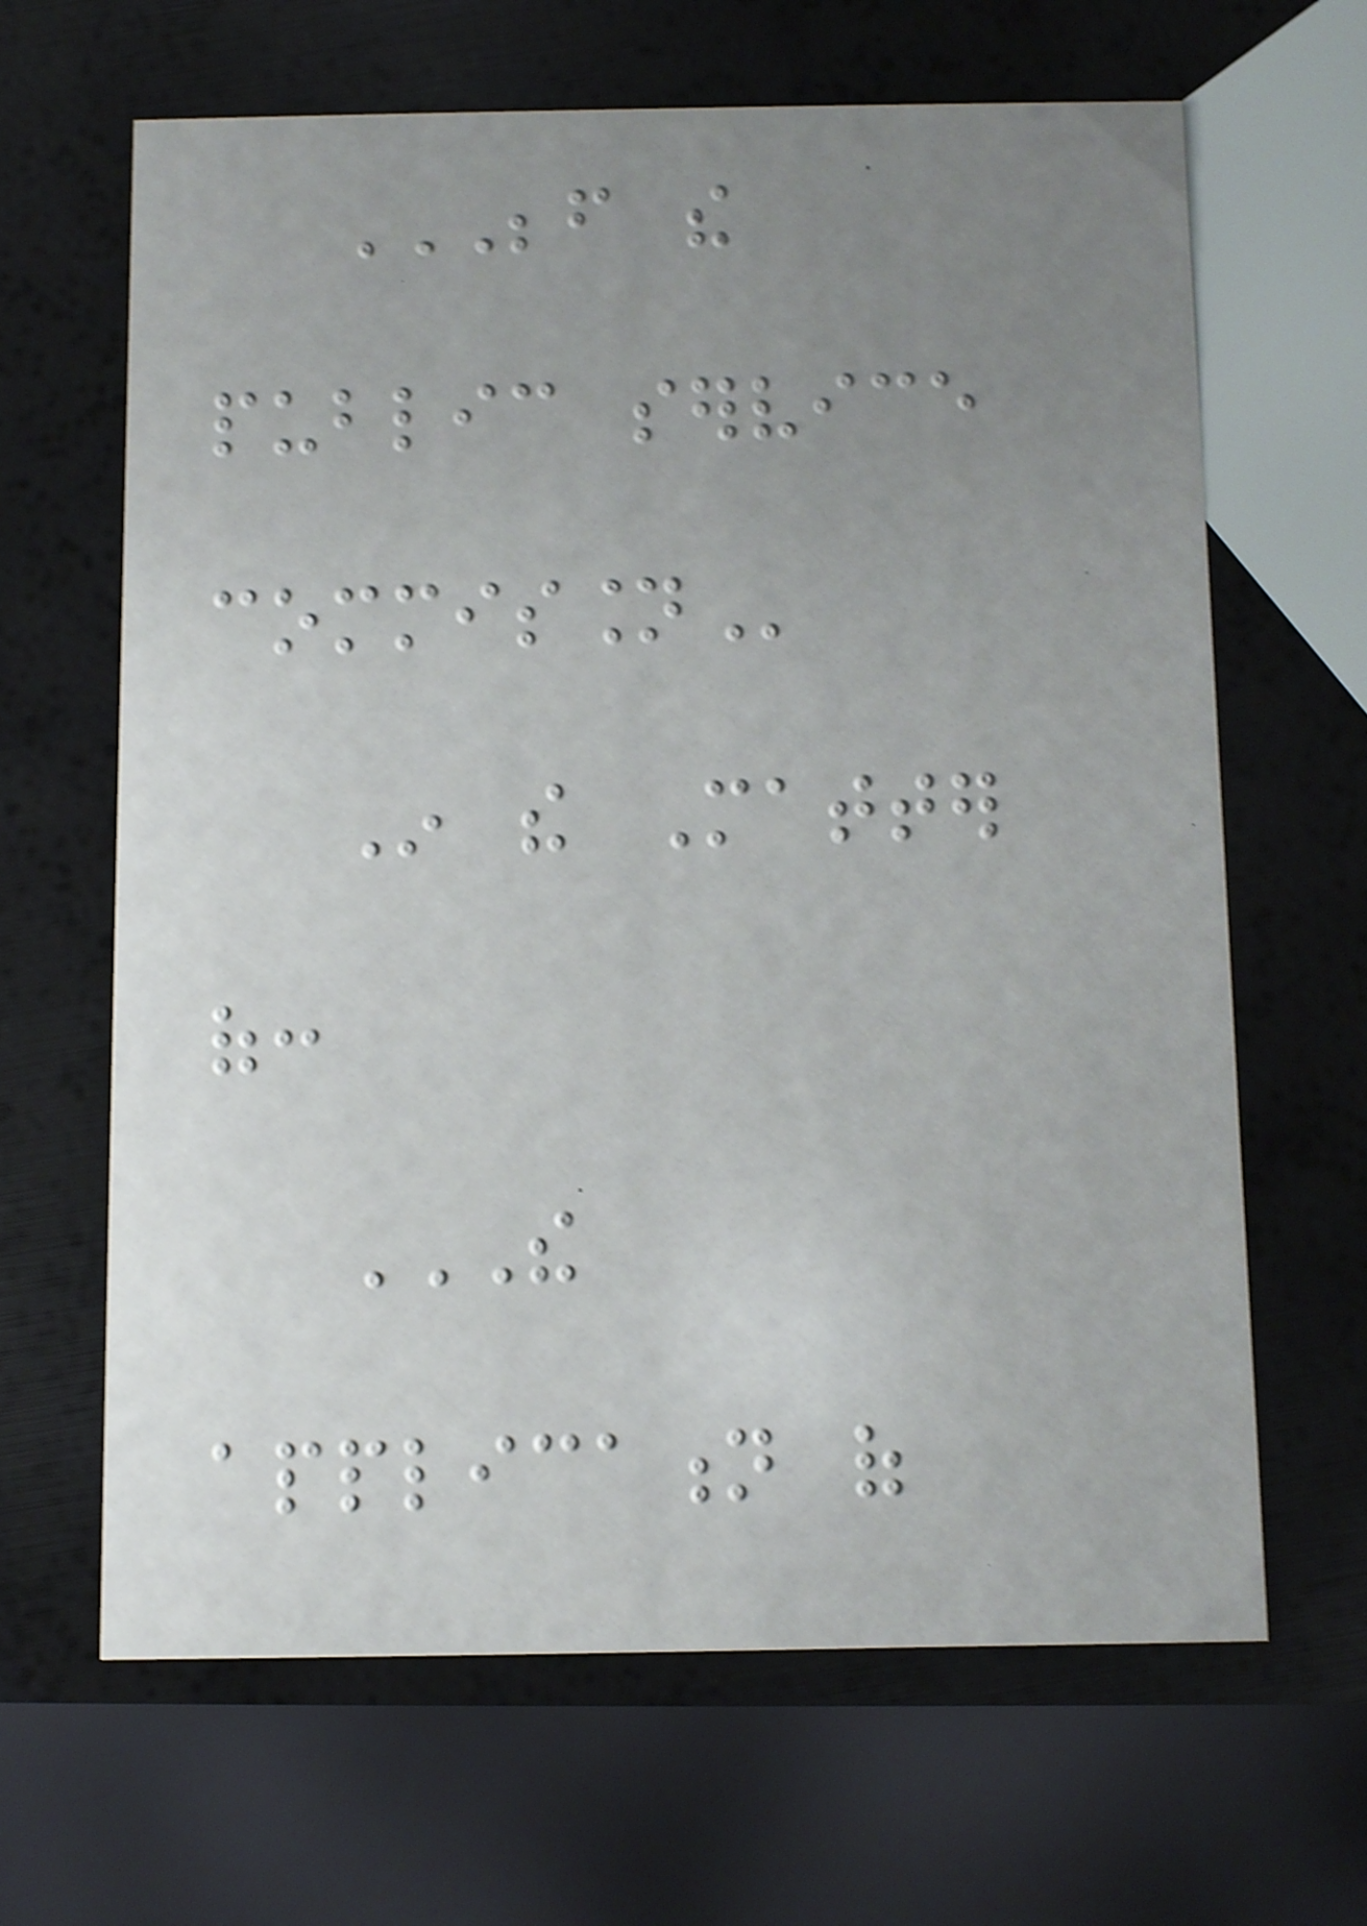BEFORE THE
PUBLIC SERVICE
COMMISSION
In the Matter
of:
THE
APPLICATION OF
